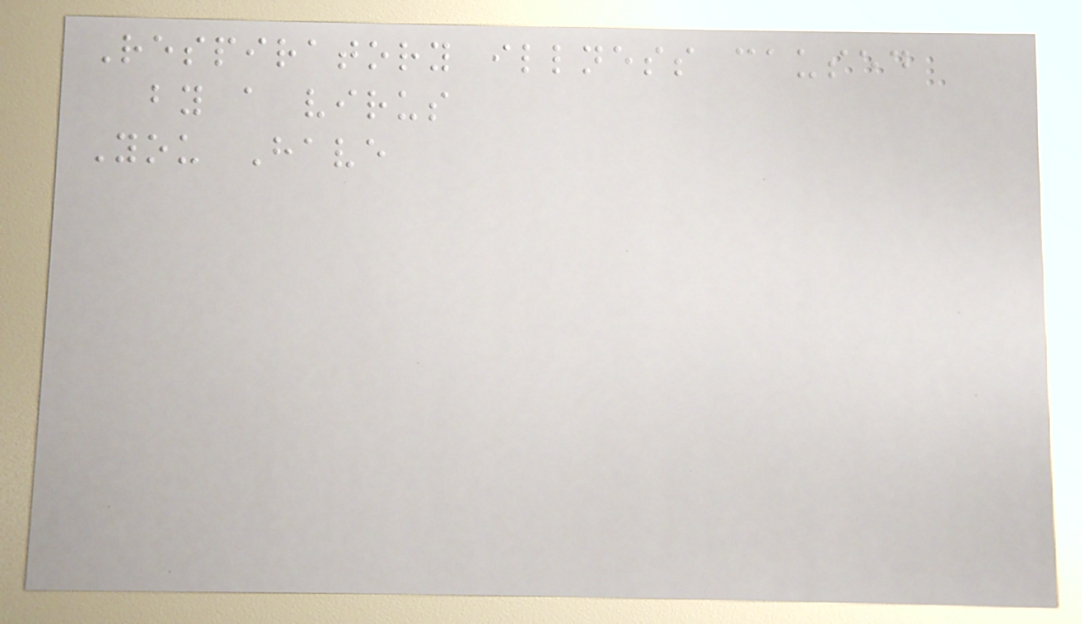Respiratory illness caused
by a virus
You Have
